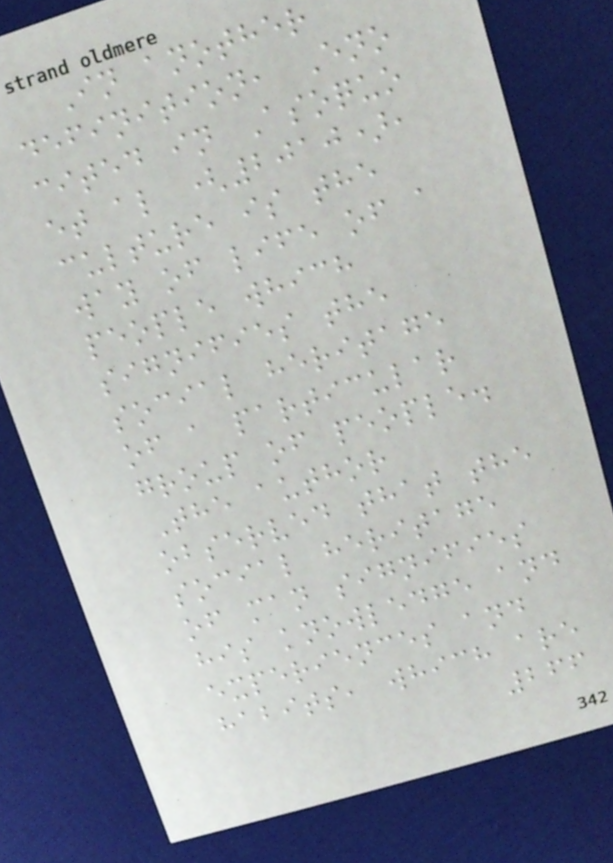In another
definition, Eno
cited in Asoquo
et al (2010),
culture is the
way of life of a
people which
signifies the
social heritage
of a particular
group of people.
The author
observed that the
social heritage
of man signifies
his knowledge and
experiences and
habits, which are
266
